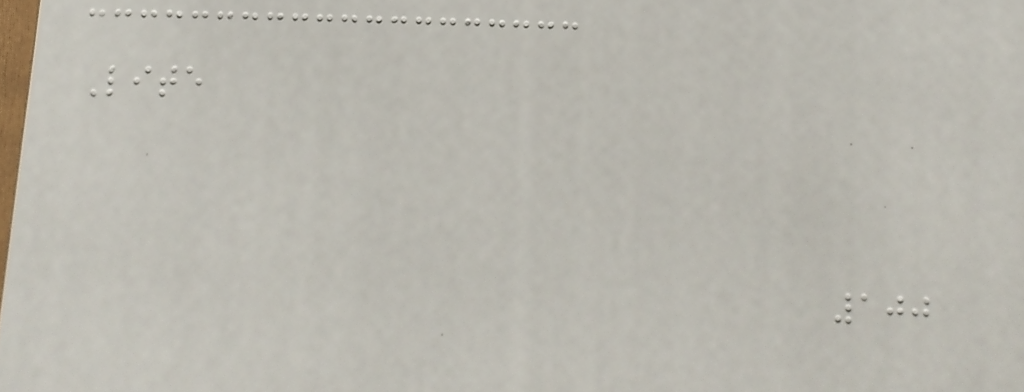Lite
100
